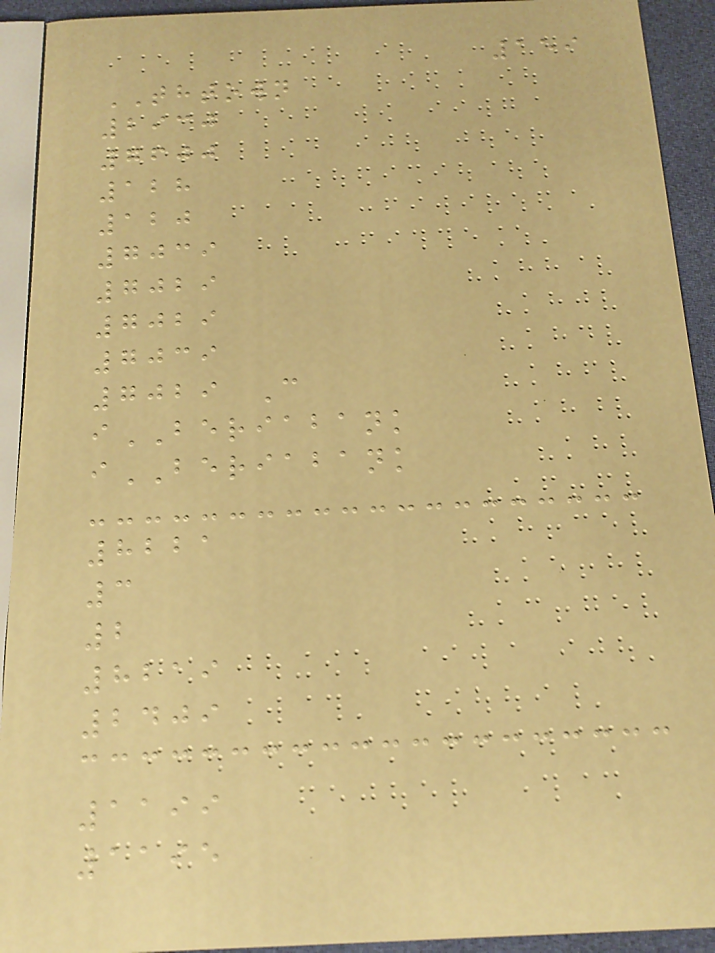159
THTOWN
2930
7600
128
120
7039
7029
7029
7039
7029 C
iBERIABANK
iBERIABANK
8221
3
2
8219
2409
1199
1195
